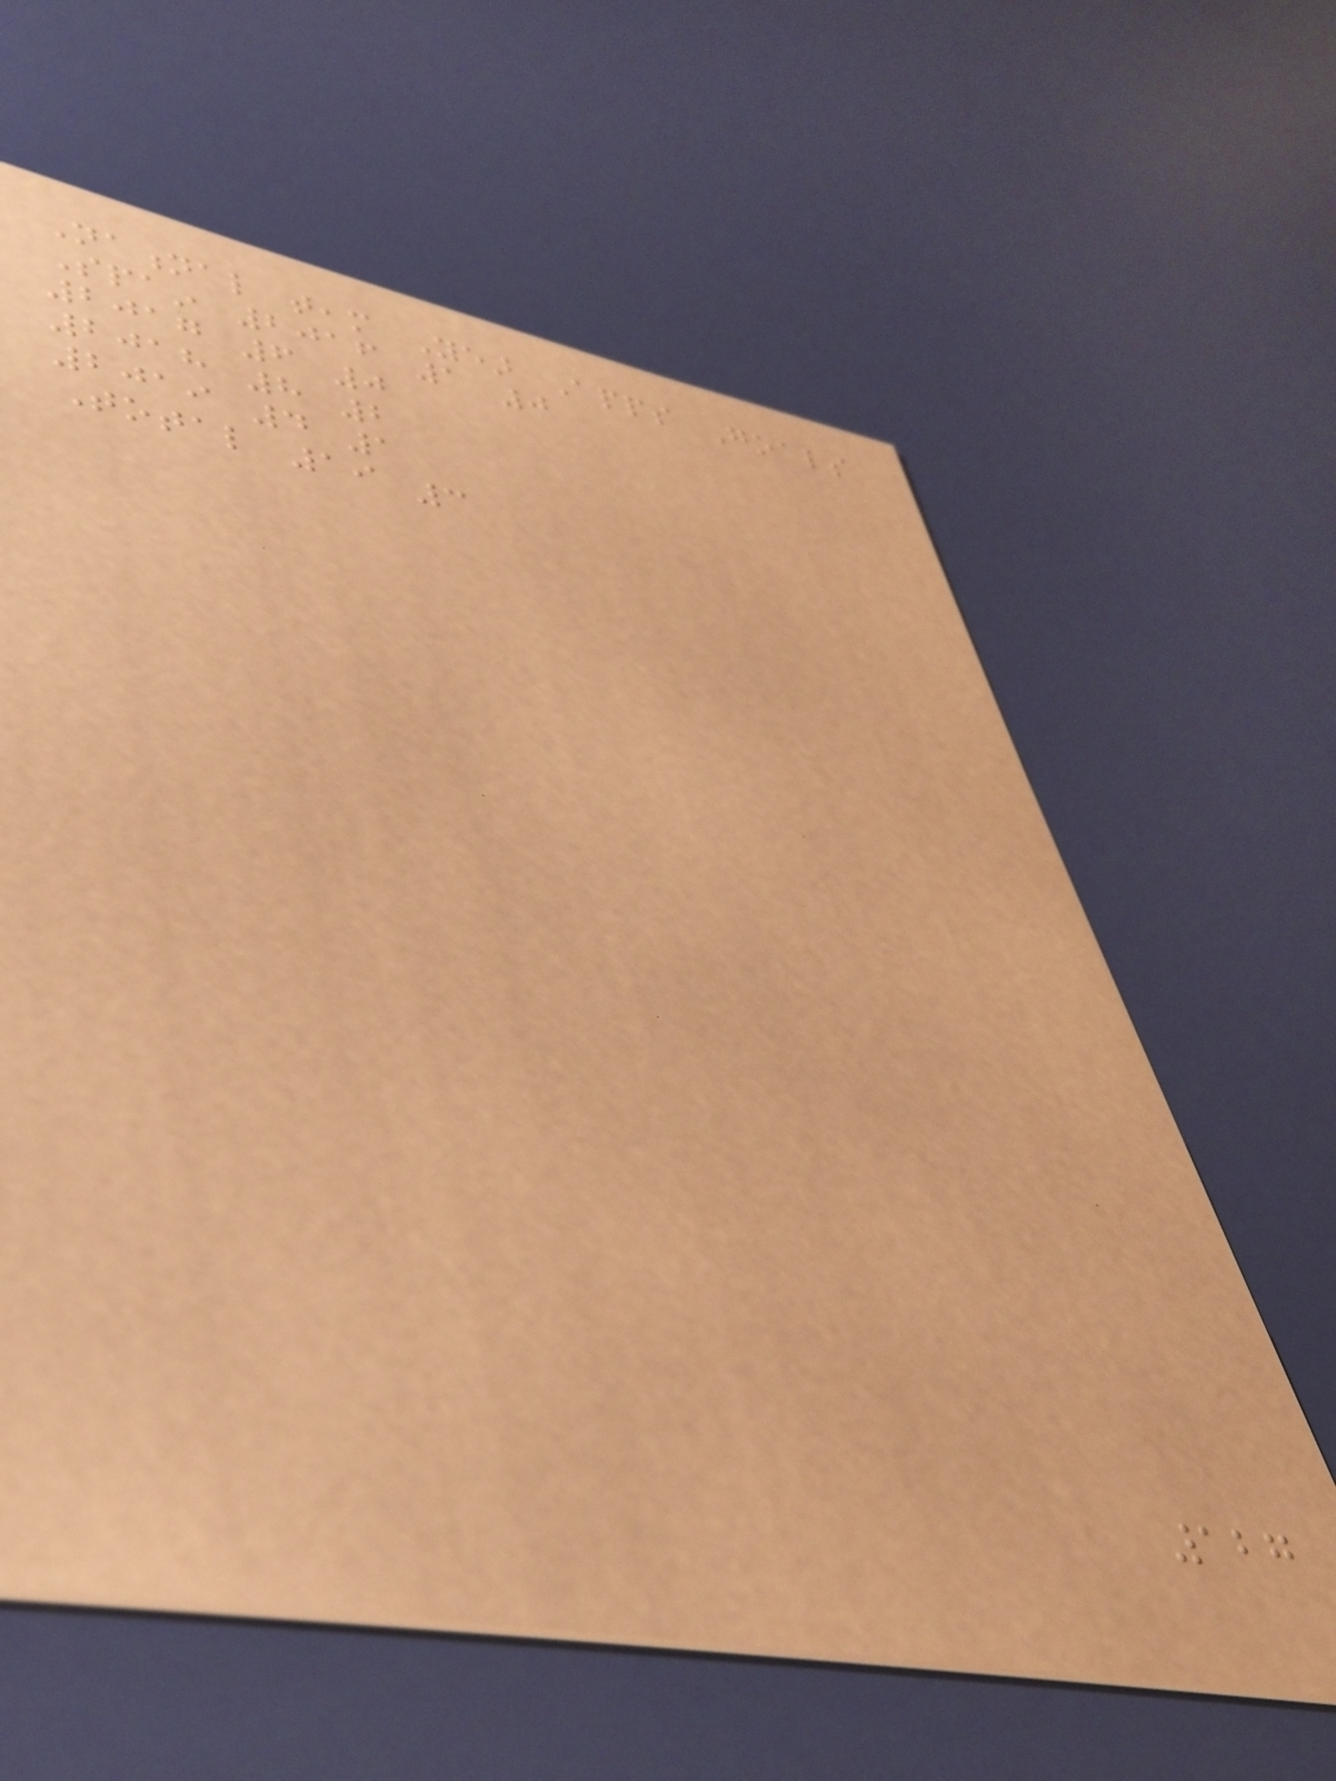National team Year Apps Goals
Spain 2016 1 0
2017 6 0
2018 8 2
2019 4 1
Total 19 3
127
